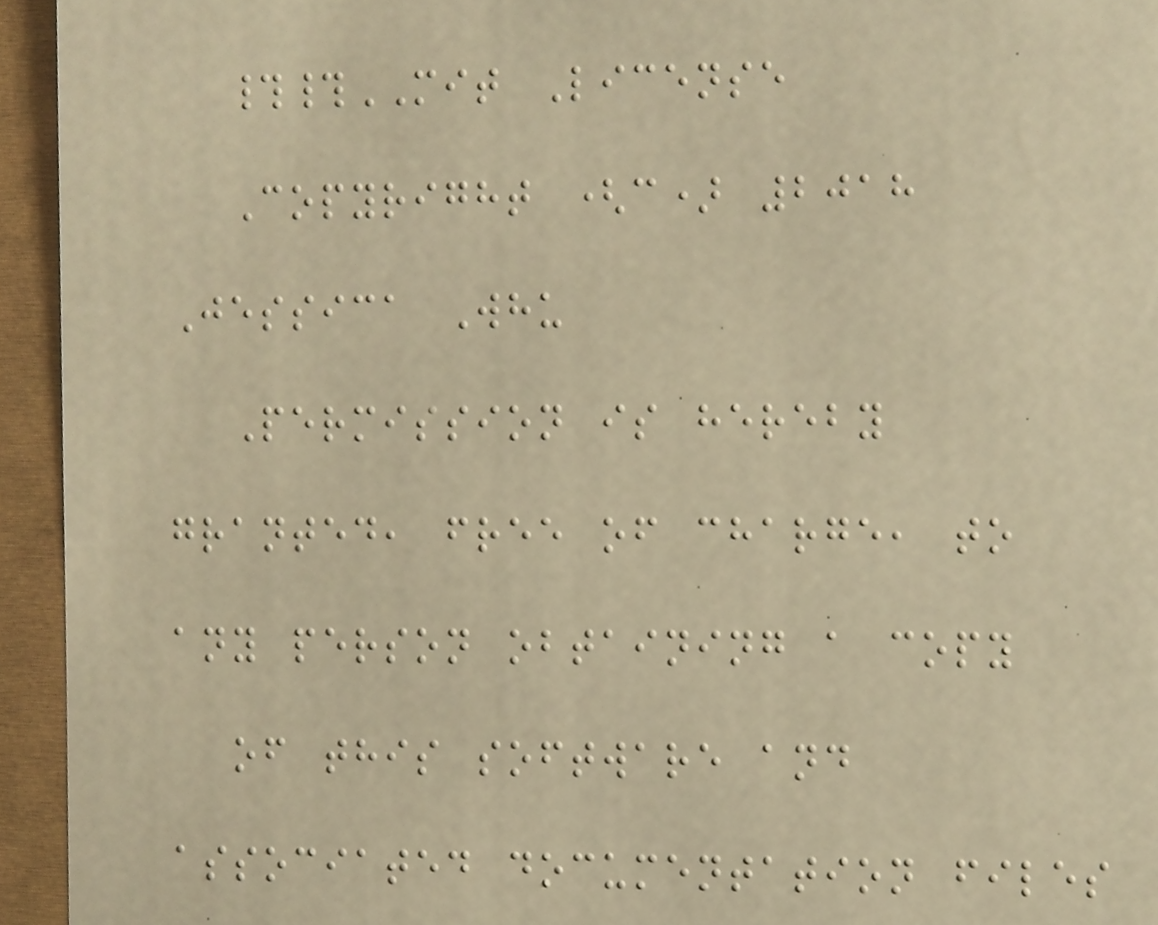##MIT License
Copyright (c) 2018
Jessica Whu
Permission is hereby
granted, free of charge, to
any person obtaining a copy
of this software and
associated documentation files
